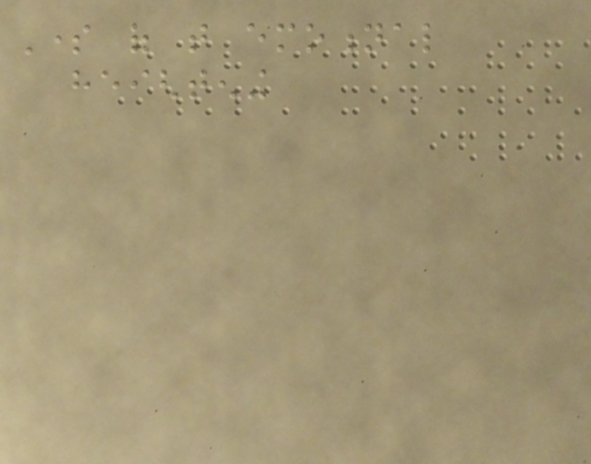Some of that emotional
heightening
